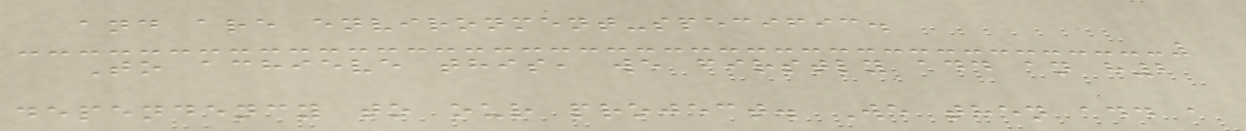and are environment-specific.
To achieve this, we firstly add an h2
dependency to our project. We then add a
